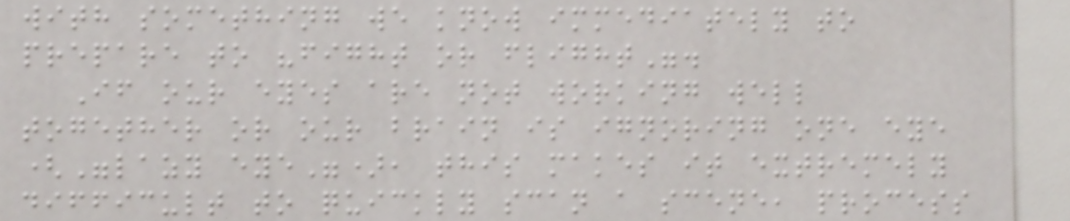with something we know immediately to
prepare to "fight or flight".
If our eyes are not working well
together or our brain is ignoring one eye
("lazy eye"), this makes it extremely
difficult to quickly scan a scene, process
